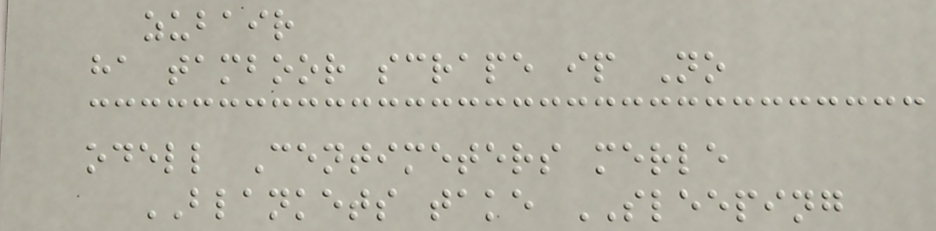zubair
ha tamboor scrape ip No
odell Centimeters merle
BLANKETS take SLEEPING
